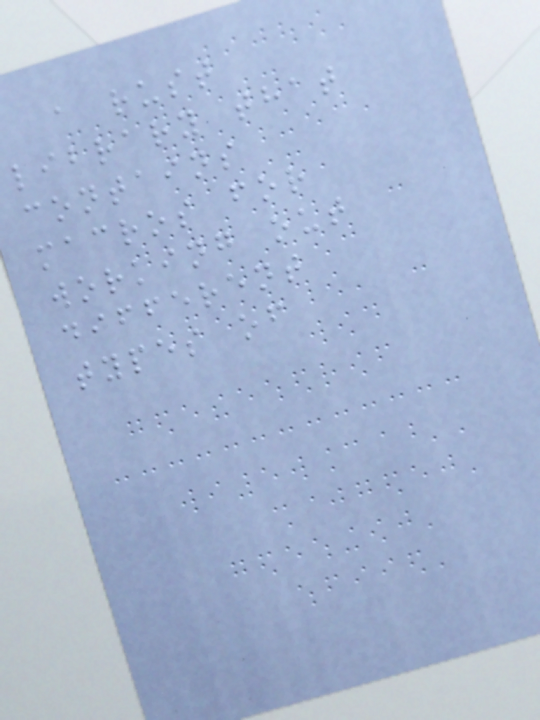a rust
library that
contains
macros for
working out
different
types of
